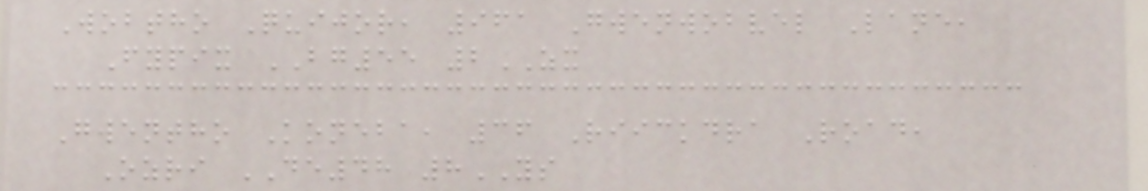Wobtho Quijor, 961 Gwenwobvel Lane,
Fypix BG55 2ZX
Gwentho Koneba, 36 Riickdra Road,
Ozri DE48 8YS
